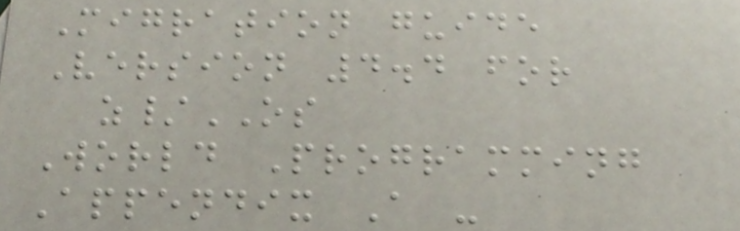Migration guide
Version 4.4 for
z/OS
World Programming
Appendix A -
